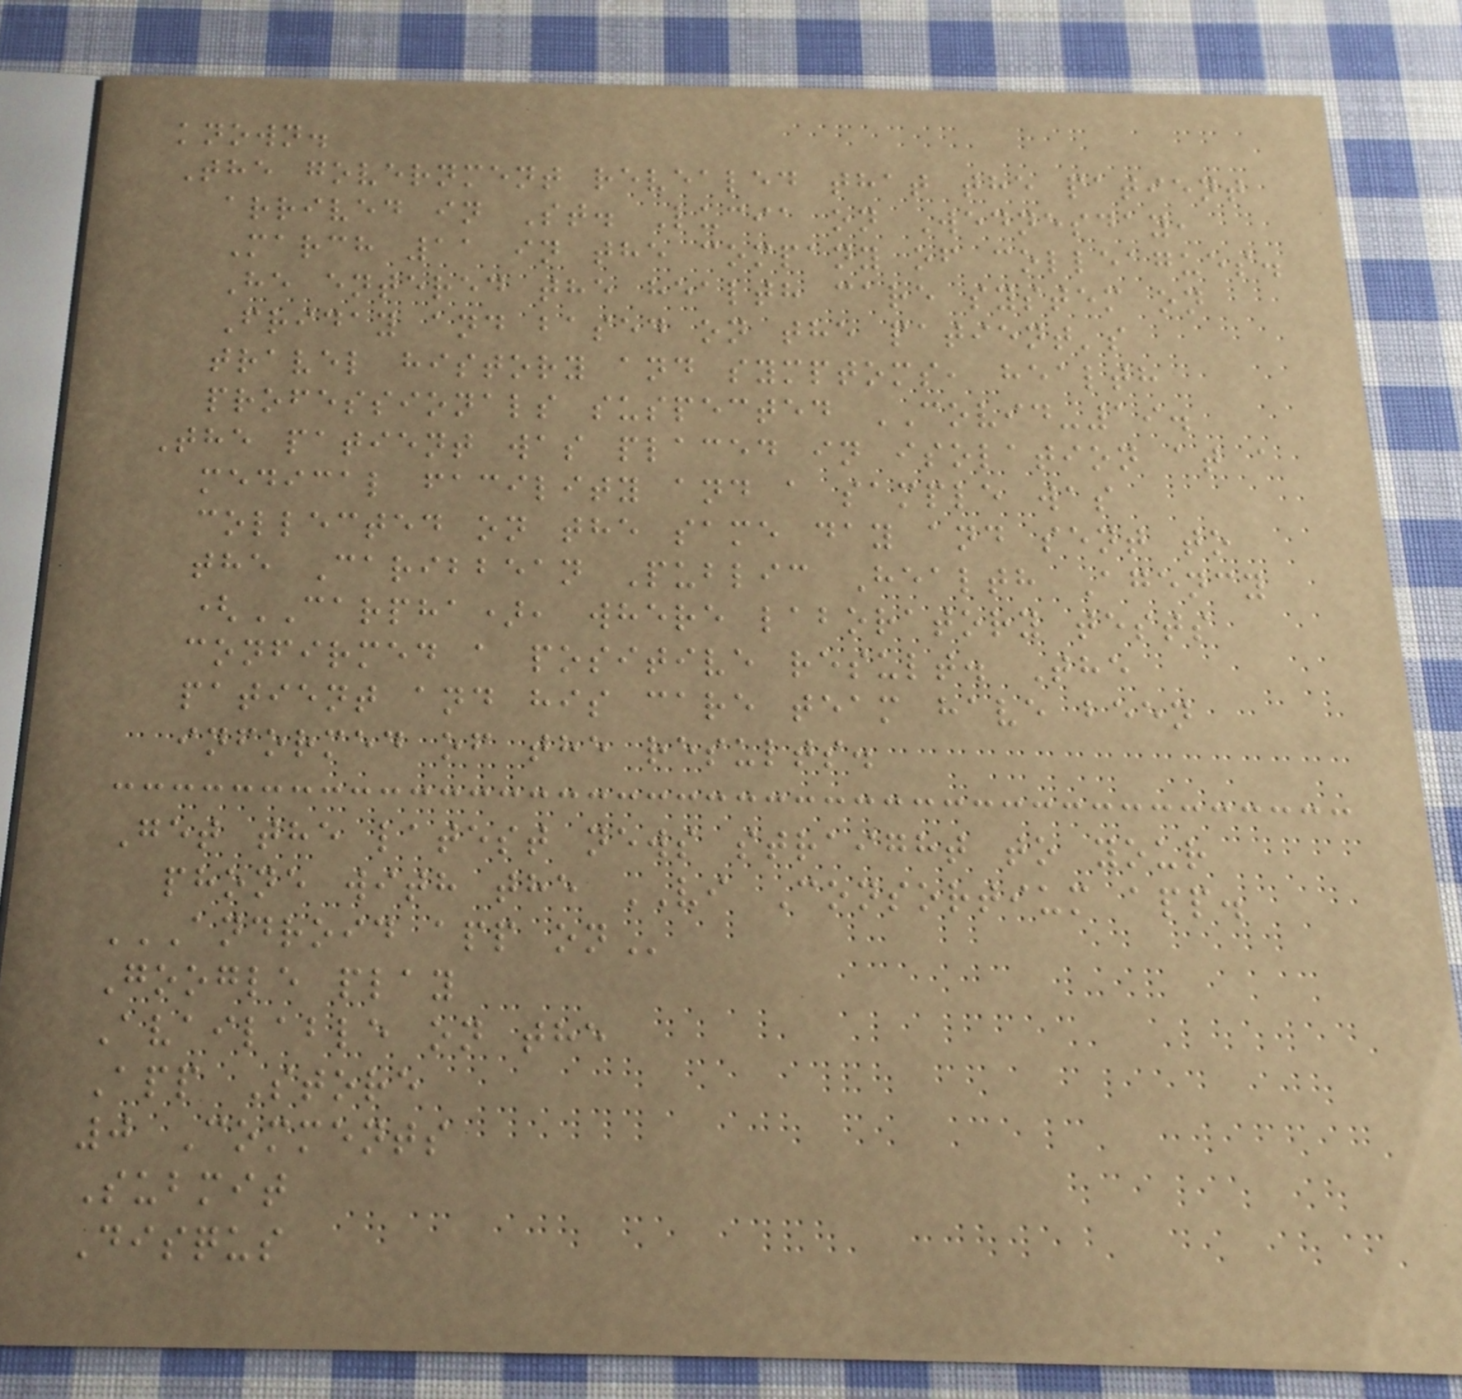known.
The government revealed that the patient
arrived in St. Lucia on Wednesday,
March 11 in the company of colleagues.
He entered the health care system on
Friday and based on the patient's
travel history and symptoms, health
professionals suspected COVID-19.
The patient was placed in isolation at a
medical facility and a sample was
collected on the same day and sent to
the Caribbean Public Health Agency
(CARPHA), where laboratory tests
confirmed a positive result. The
patient and his care team have been
informed of the results.
Get the latest news straight to your
phone with the VI Consortium app.
ANDROID APP ON
Google play
Available on the
App Store
0 Comments
Submit
Disqus
